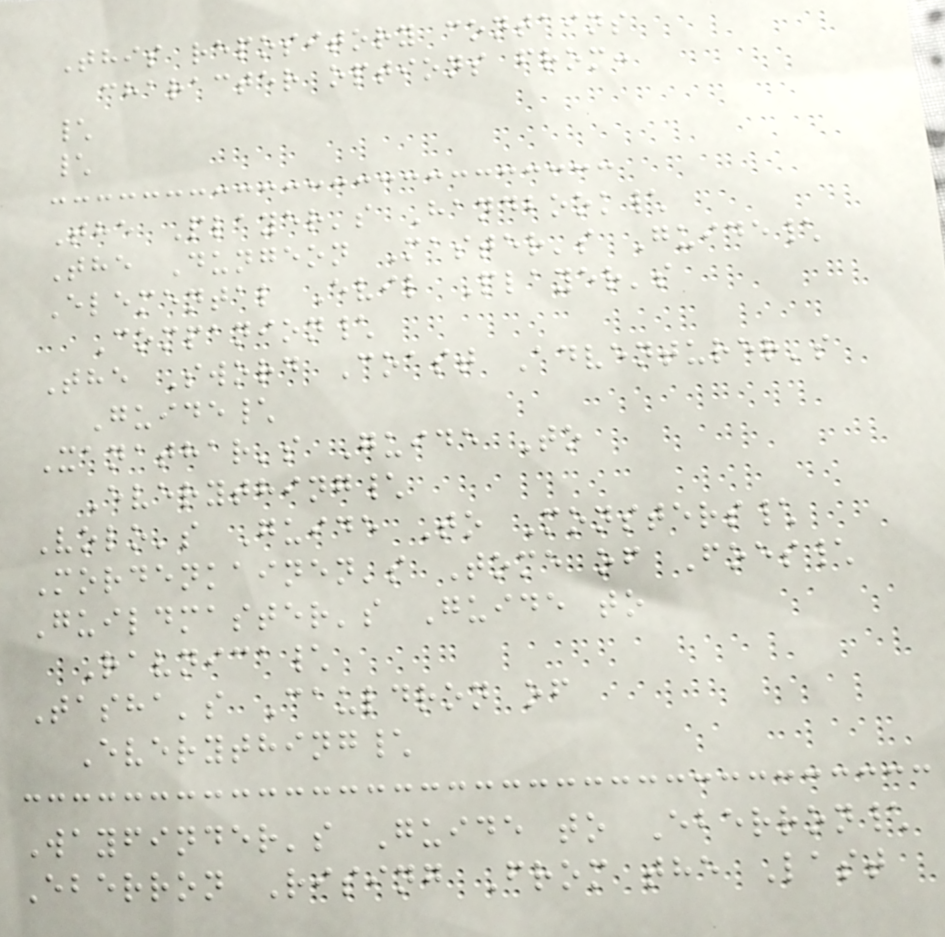This repository contains
character options from:
\
\
The Player's Handbook\
The Dungeon Master's Guide\
Elemental Evil Player's
Companion\
The Sword Coast Adventurer's
Guide\
Xanathar's Guide To
Everything\
Volo's Guide To Monsters\
Mordenkainen's Tome of Foes\
Guildmaster's Guide to
Ravnica\
Tasha's Cauldron of
Everything\
Wayfinder's Guide to Eberron\
Eberron Rising From the Last
